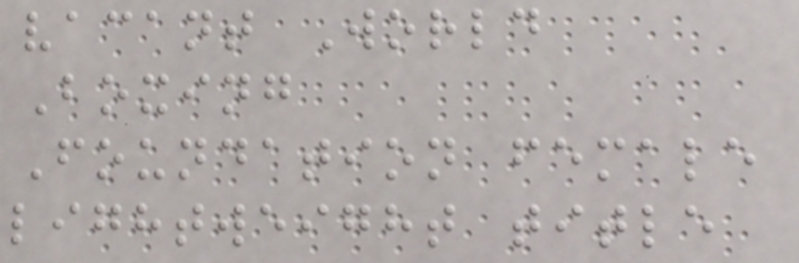vacant World
Boxing
Foundation female
lightweight title
